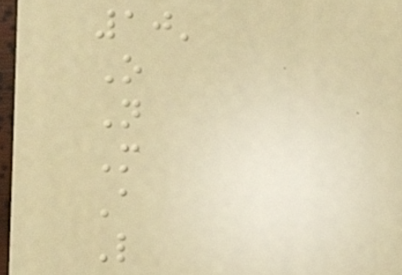10'
O
N
M
A
L
